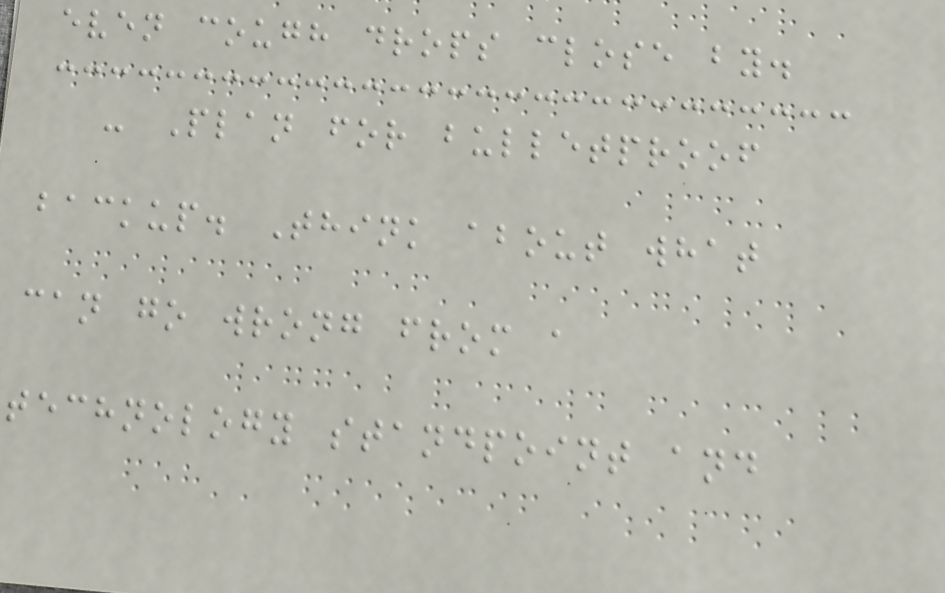even cough drops close by.
- Plan for bulletproof
backup. Think about what
can go wrong from a
technology standpoint and
